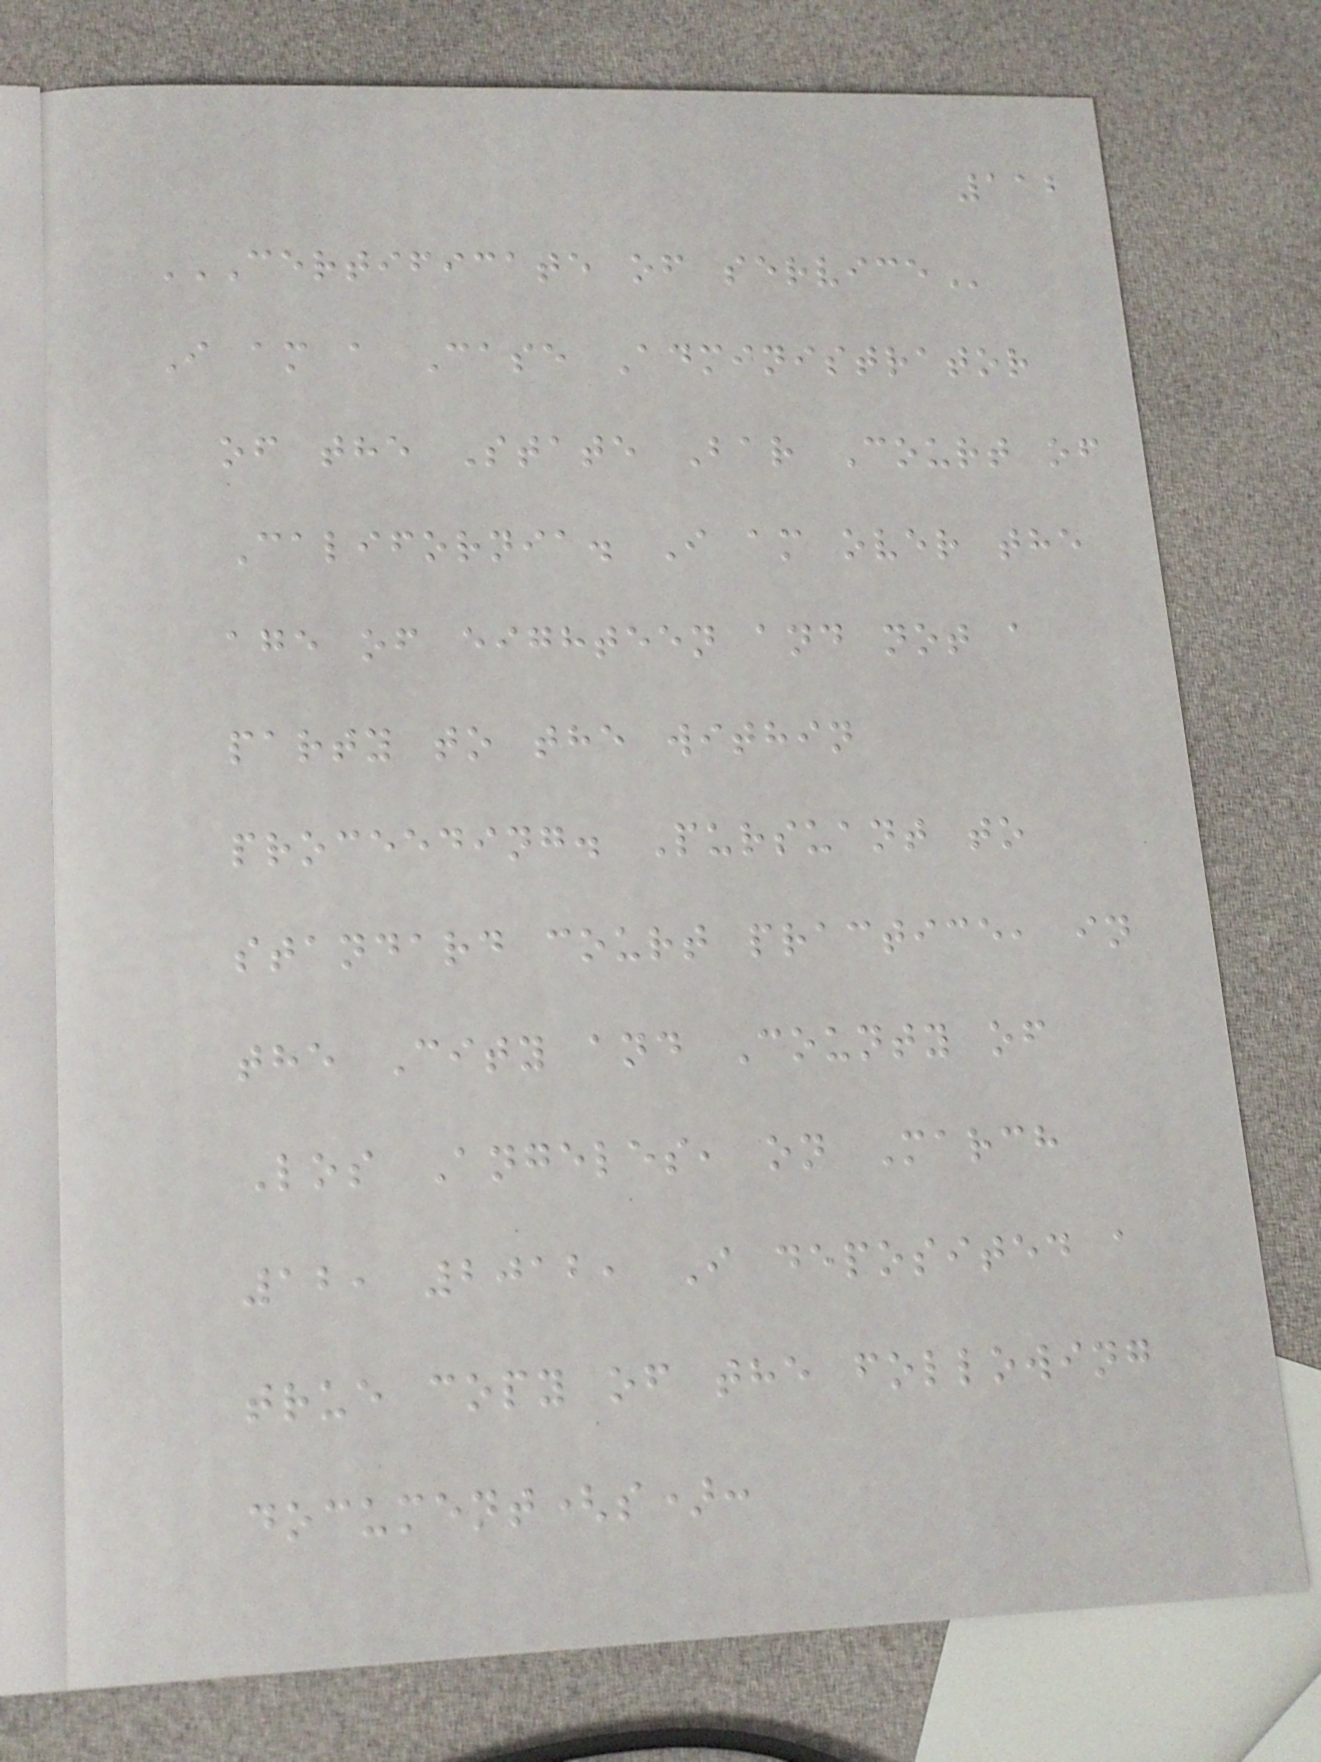112
CERTIFICATE OF SERVICE
I am a Case Administrator
of the State Bar Court of
California. I am over the
age of eighteen and not a
party to the within
proceeding. Pursuant to
standard court practice, in
the City and County of
Los Angeles, on March
12, 2012, I deposited a
true copy of the following
document(s):
